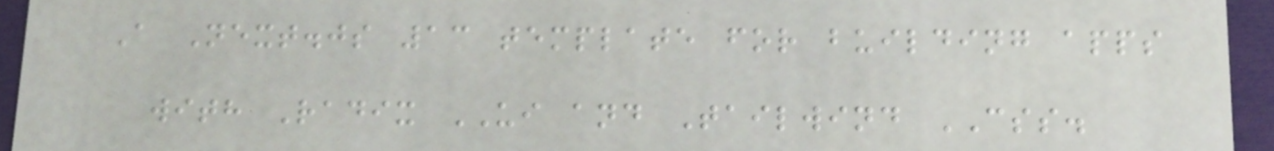A Next.js 13 template for building apps
with Radix UI and Tailwind CSS.
